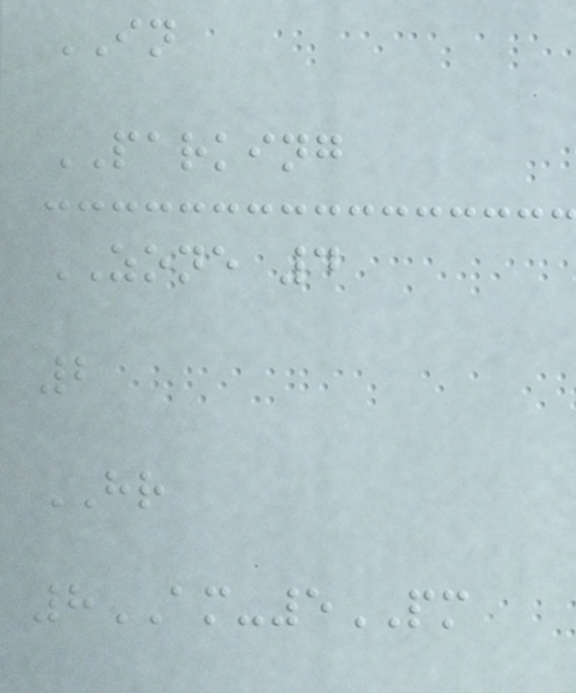IN
PARKING
ZONE 4
2
HR
8AM-5PM
